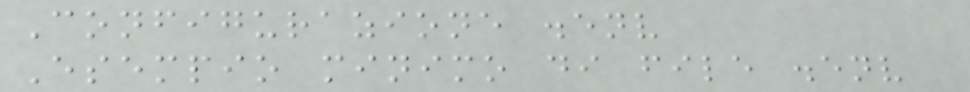Configurazione .env
Esempio minimo di file .env
